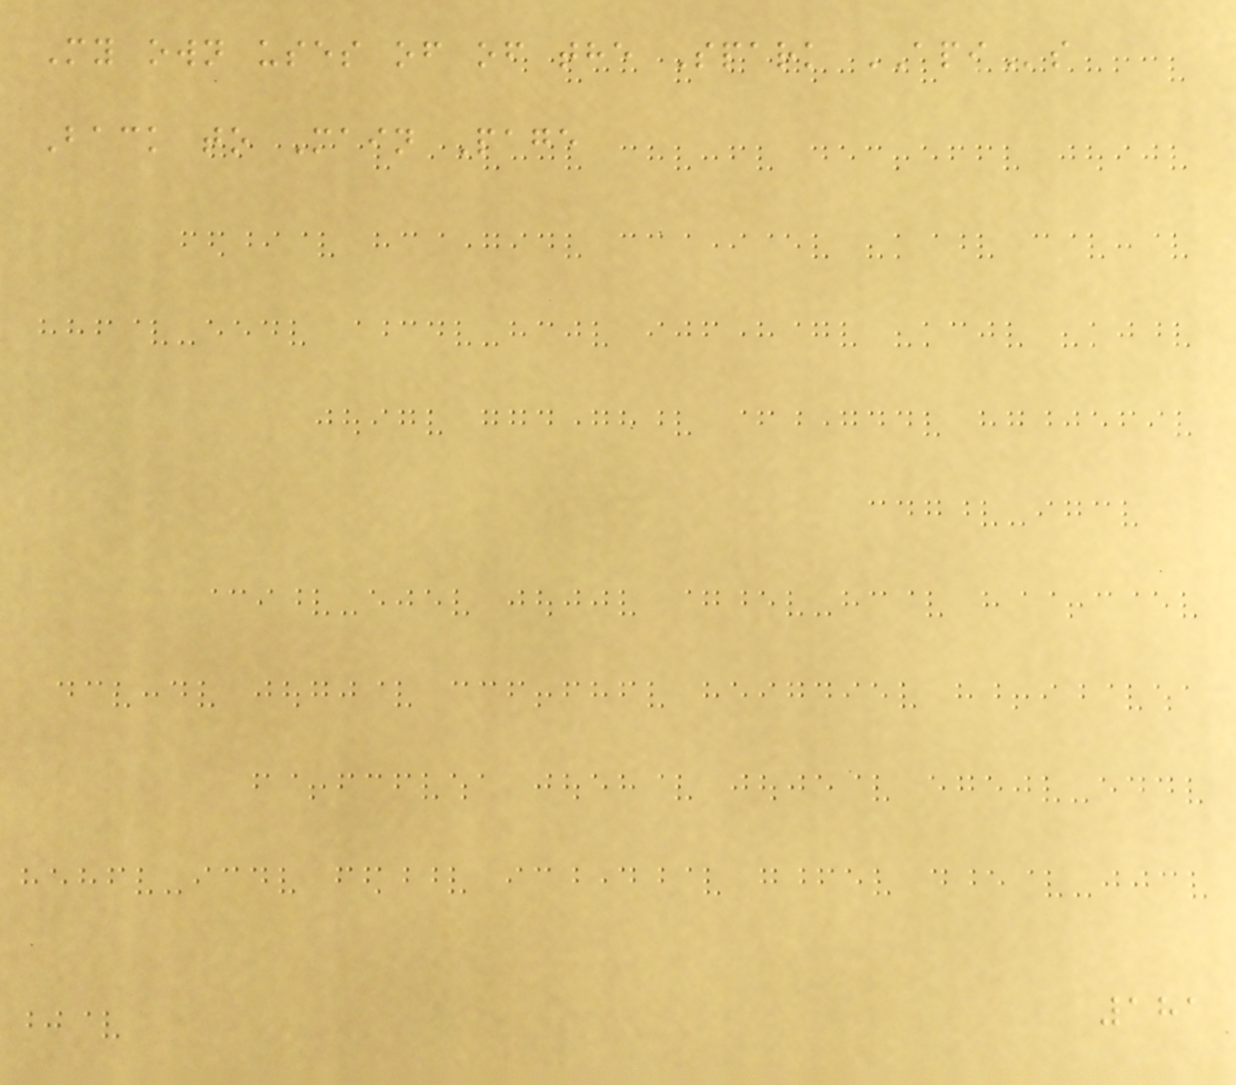My own uses of of the Spark APIs
Back to Main Page
181
